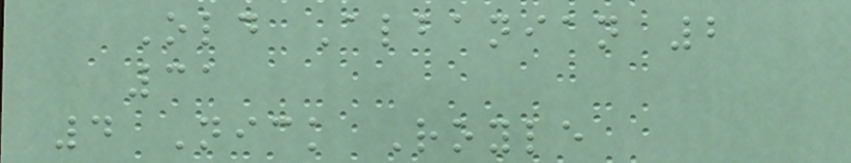Old Albanian 2
31
4 Nick Royle
